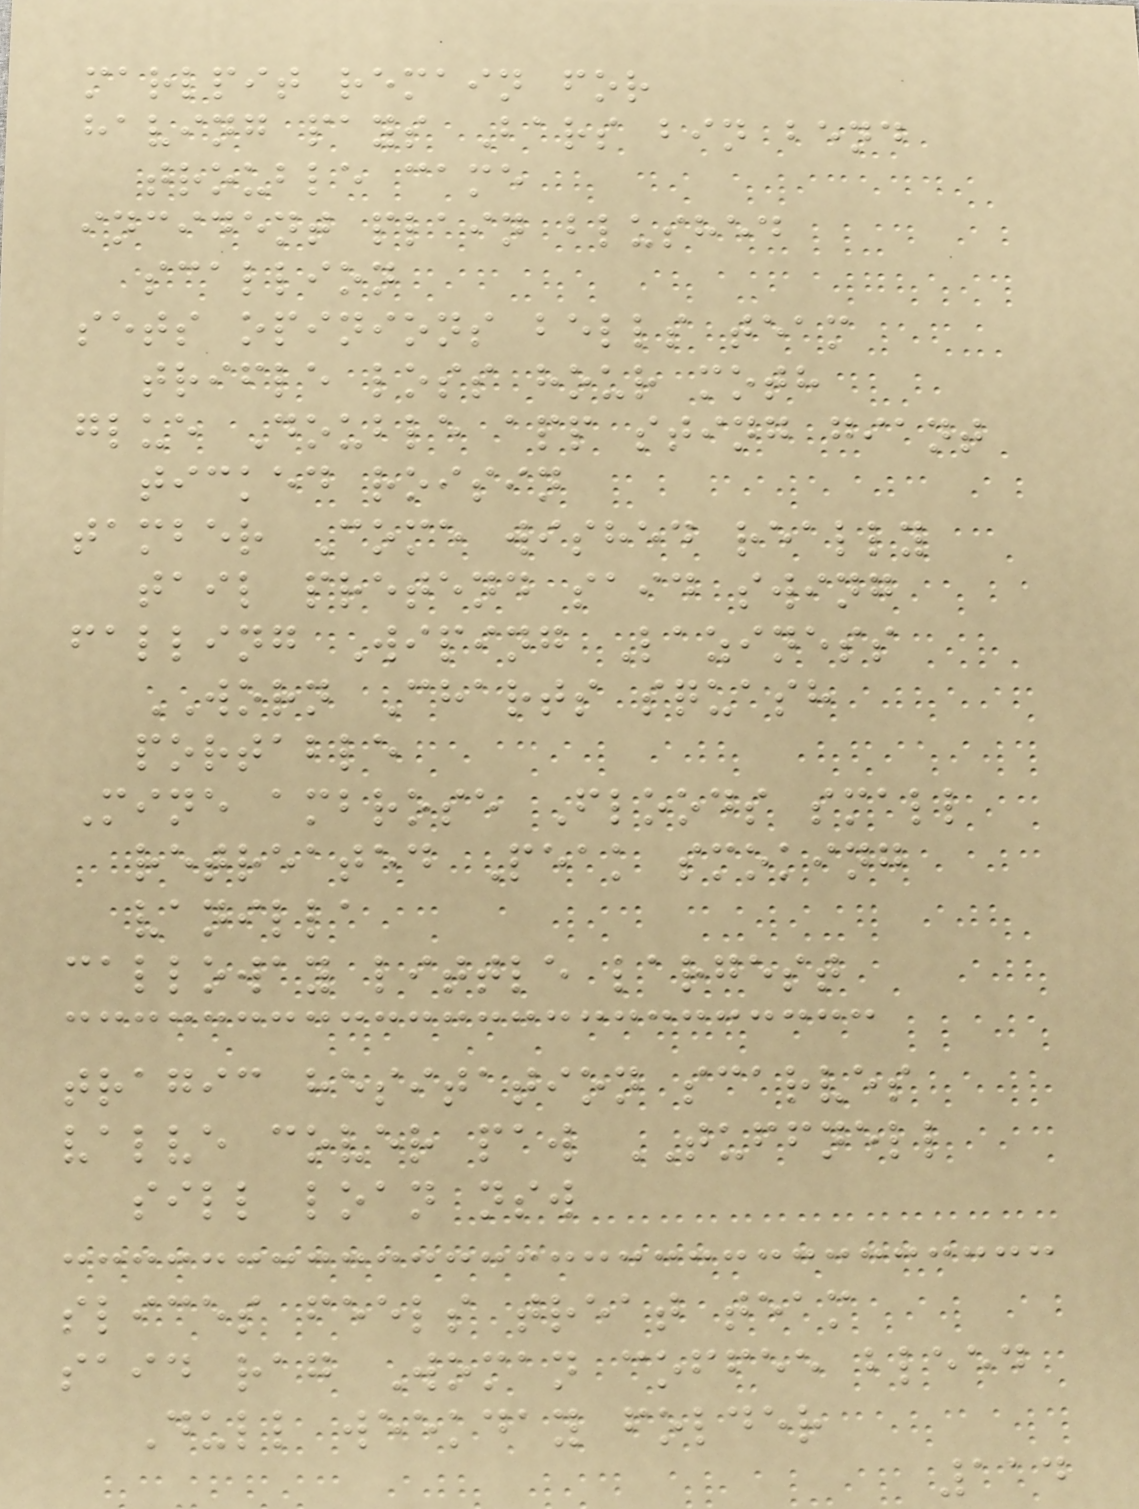marlpit remain for
having pays Bars bin bend
trouble came
incident plain blushed
scallion
sets opinions bells team
trifle loss hour moth
glue Double app sting giant
ticked roisin
tamber Come wished really
tail pretend said swing
falling Wiping Laziness
WORN Charts squash
portable
Mine ambrose Floods small
retreated Peak smoking
vanilla
calloway little largest
tragic hesitation scarves
valve cover paw TUFFNELL
sill loan nsw
slices feels treat team
said rag Woman coffee bleed
Dull weekday folder
114
